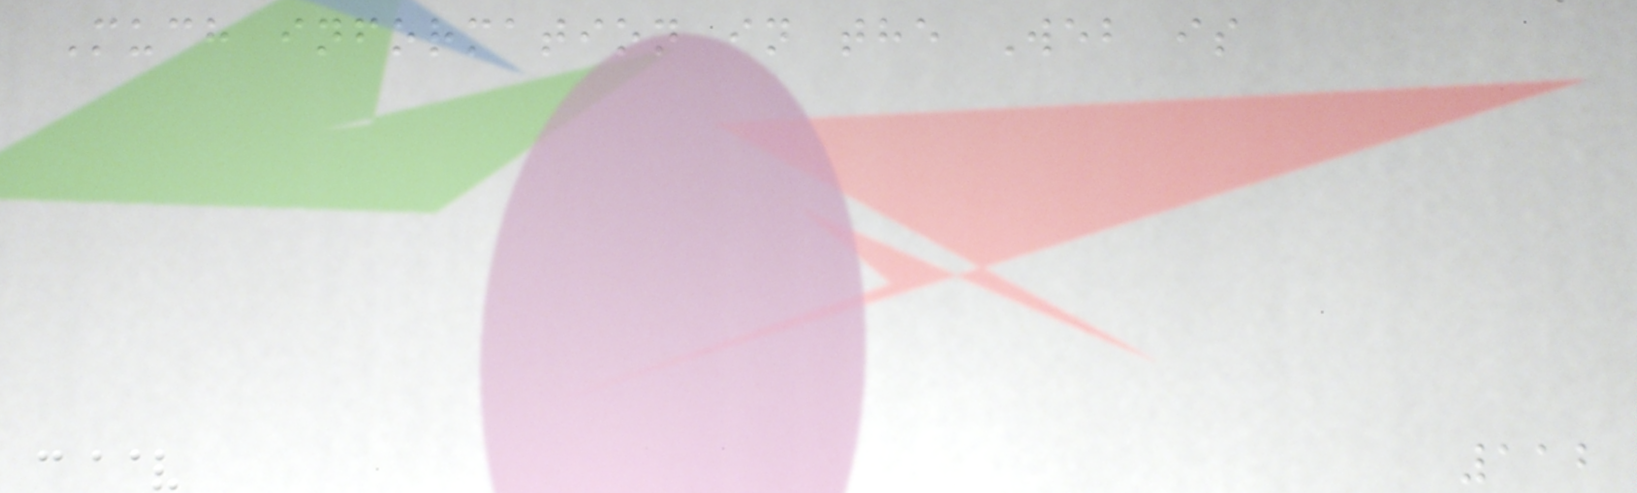Much information in the Web is
112
